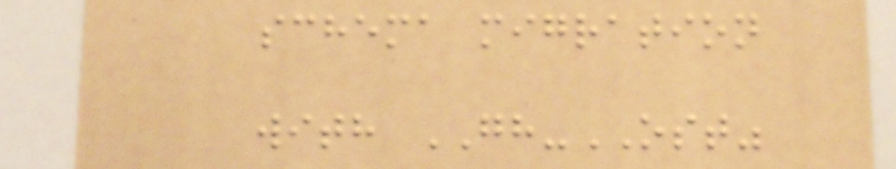schema migration
with GH-OST"
